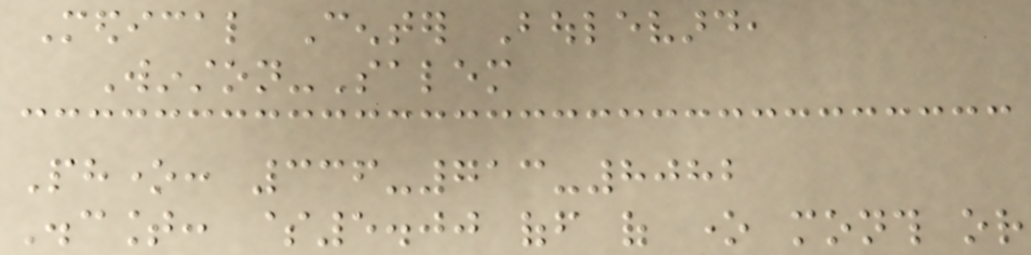Medical Center Boulevard,
Winston-Salem
Phone: 336-713-8082
Discount: $5.00 off of one month or
